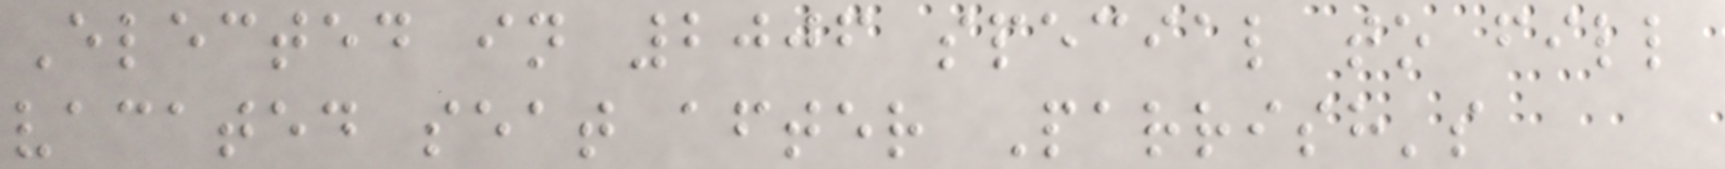Elected in 2006 special to fill
vacated seat after Parrish's
